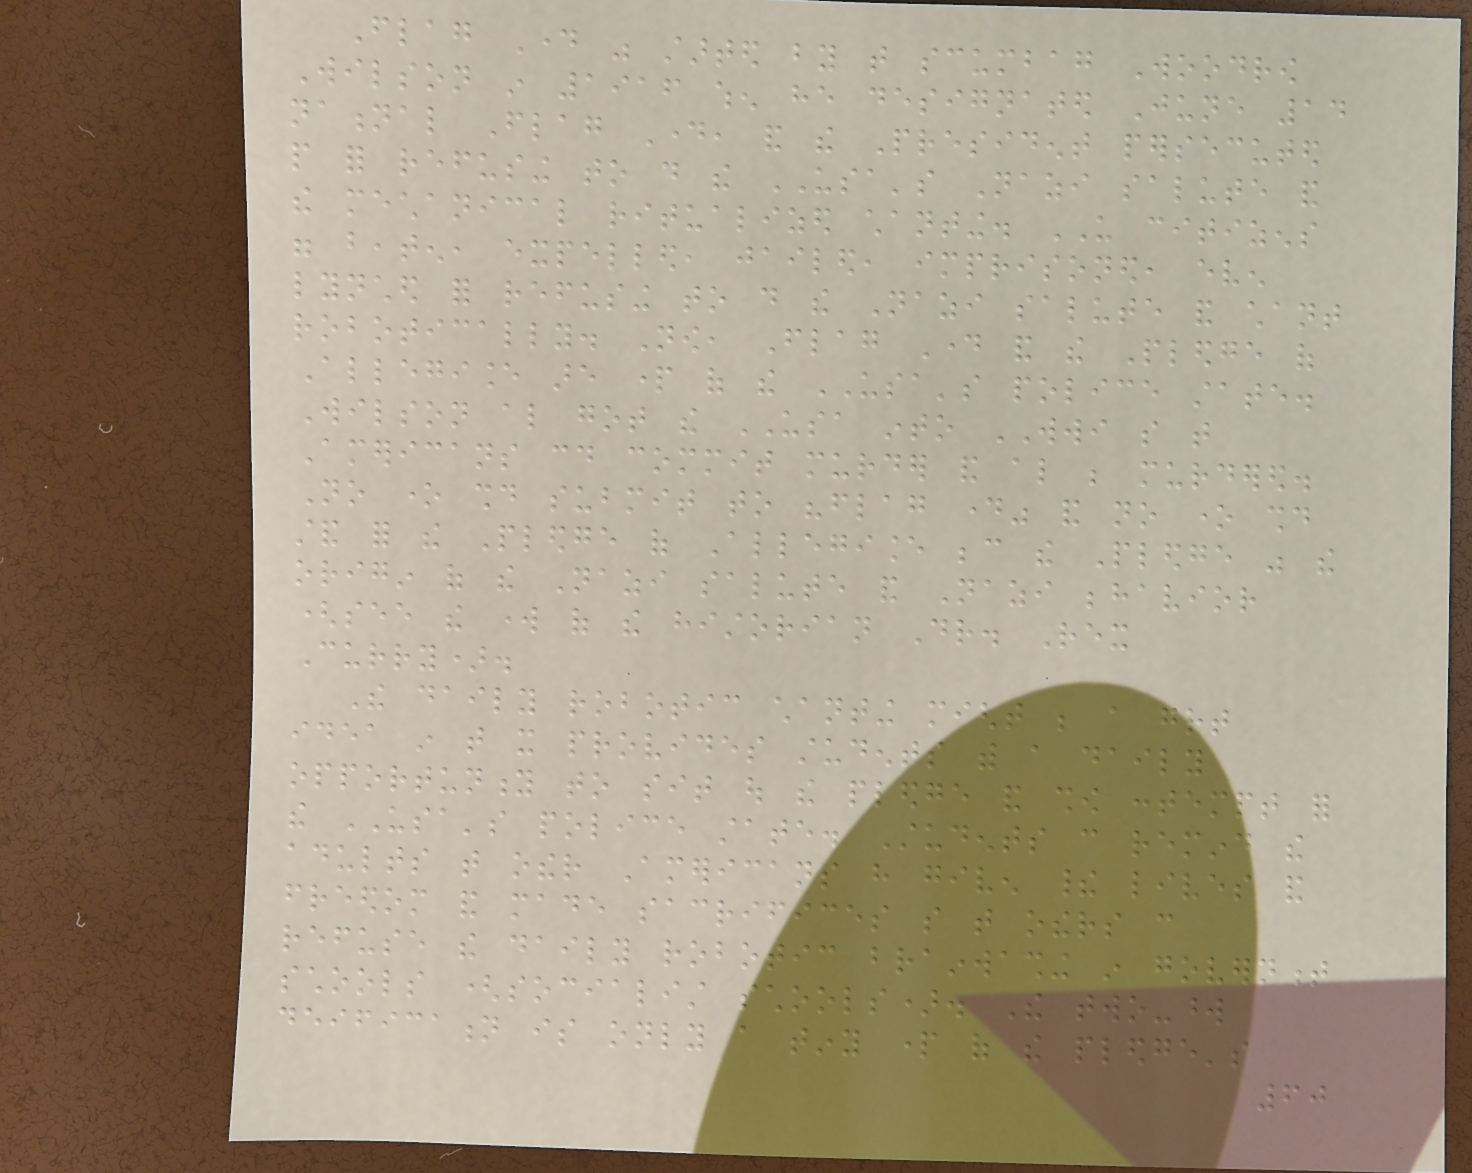Flag Day was started by that scumbag Woodrow
Wilson in 1916 when he designated June 14
national Flag Day, and the President persecuted
people for refusing to do the USA's Nazi salute and
the mechanical ritualized chanting. US citizens
were beaten, expelled, jailed, imprisoned, even
lynched for refusing to do the Nazi salute and chant
robotically. Now, Flag Day and the Pledge of
Allegiance are part of the USA's police state.
Wilson also got the USA into WWI so that
Americans could commit murder and also be murdered.
No one should submit to "flag day" and no one should
stand for the Pledge of Allegiance because the Pledge was the
origin of the Nazi salute and Nazi behavior
(see the work of the historian Dr. Rex
Curry).
The daily robotic chanting might be a great
idea in that it provides students with a daily
opportunity to sit out the pledge and show contempt for
the USA's police state. Students can remind the
adults that other Americans have given their lives and
freedom and made sacrifices so that others can
refuse the daily robotic brainwashing in government
schools (socialist schools). The two-word
deification is only a tiny part of the pledge's
60
